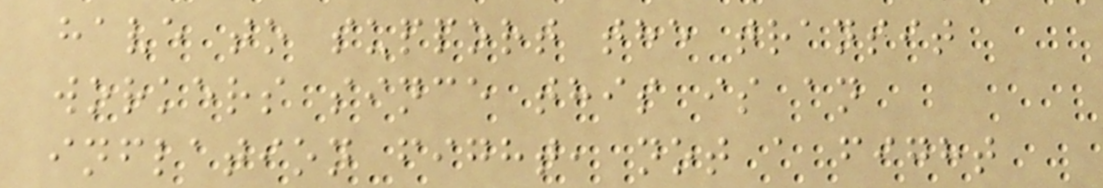have to support the transit
workers since this is an
inflation fight, not a fight
